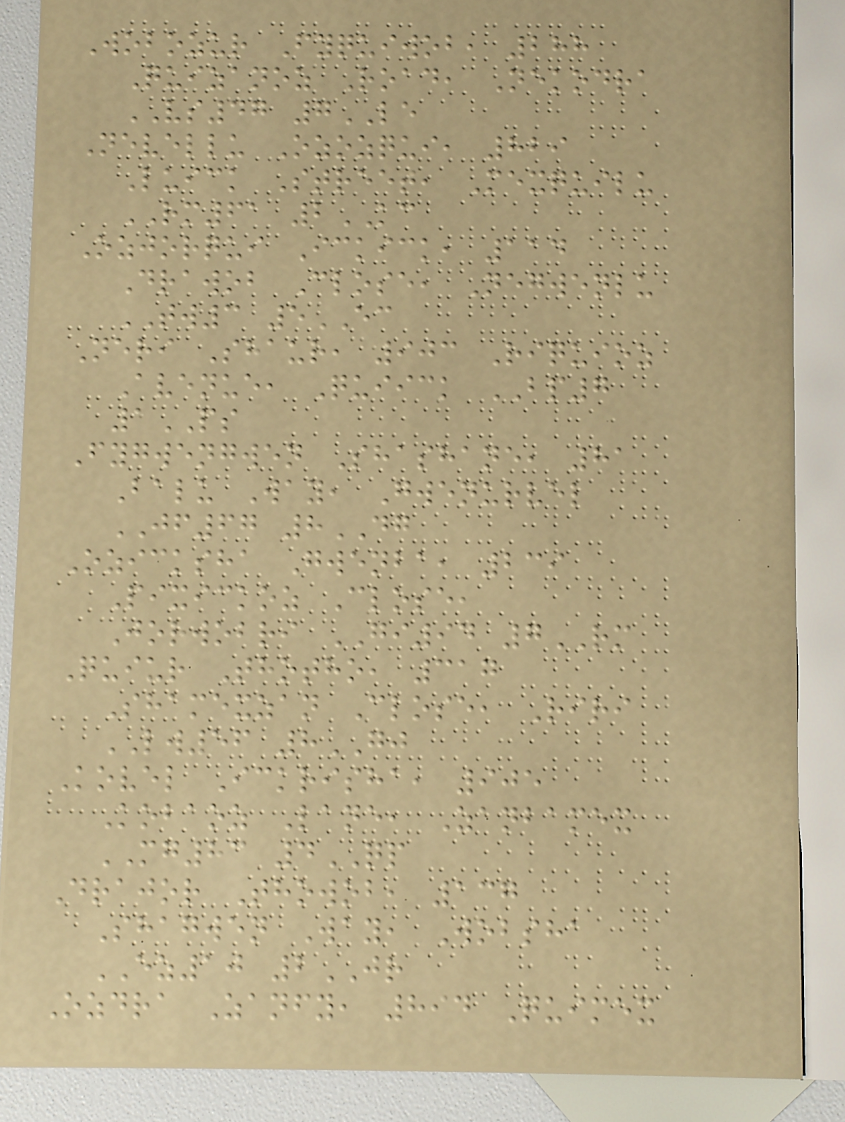Wobozur Fyquiwob, 288
Quizanoz Road, Nekodra
VS47 7LE
Nevellu Ozozqui, 829
Luick Street, Mexquilu
RM61 2KC
Ozjorqui Ickick, 114
Drawob Close, Negwenlu
TW3 5EC
Neri Shaur, 903 Riquioz
Avenue, Quiick BP7
1PS
Fygwengwen Shashane, 81
Balu Way, Gwenurvel
JF67 8DG
Ozicksha Gwenba, 239
Pixickoz Close,
Jorwobri GI94 7RM
Quiur Thotho, 317
Shamexzan Close, Riri
LW56 8GJ
Kovel Ickrisha, 905
Kobaoz Lane, Zanbamex
MG83 4QP
Drajor Thowob, 137
Shagwen Way, Wobsha
EZ10 2JR
Ozdra Zanfy, 894 Quimex
